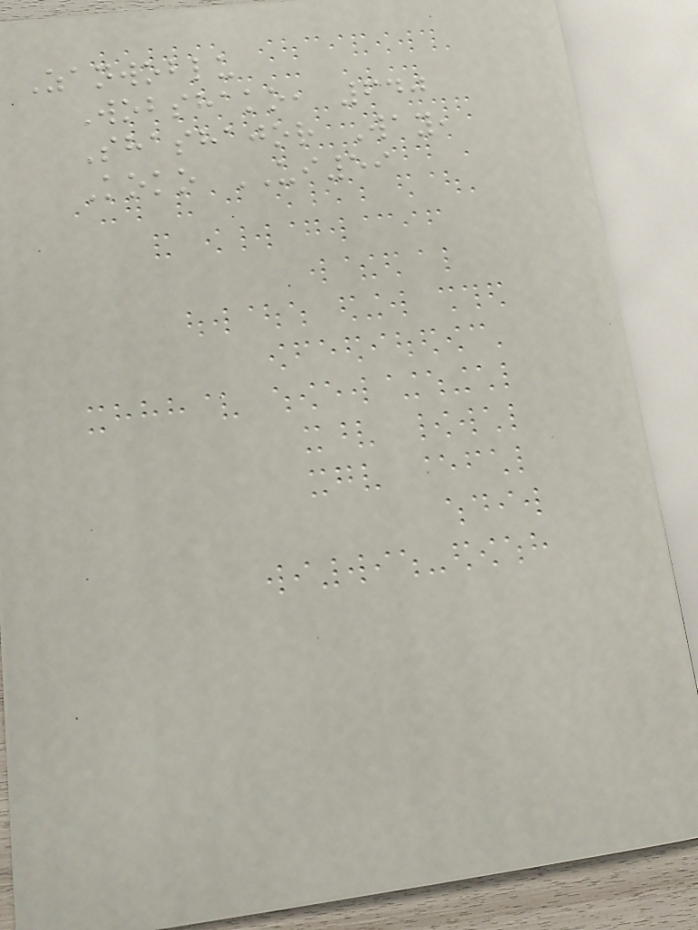Zanwoblu
Wobshako, 640
Shashajor Way,
Koko UI59
